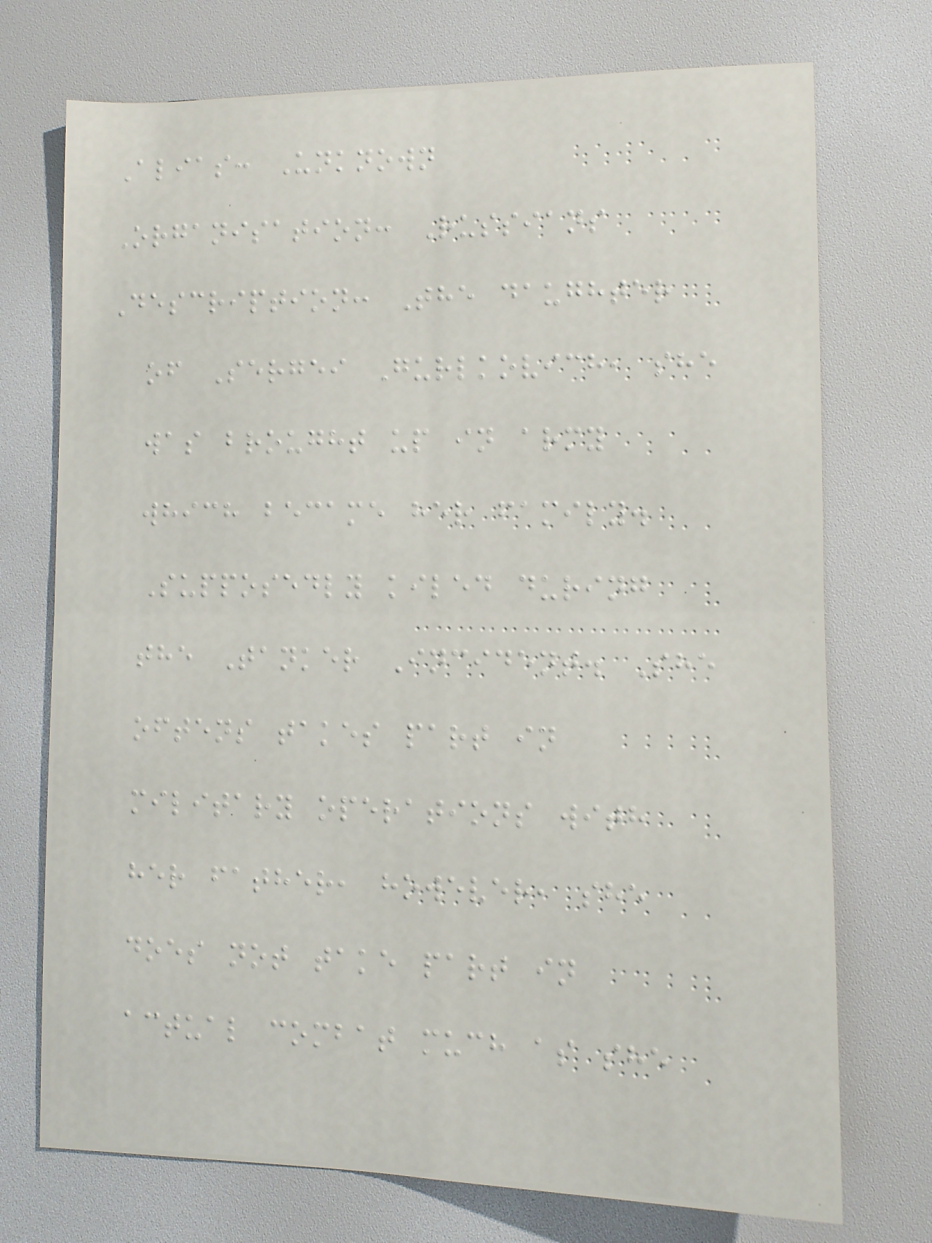Alias: Unknown
Organisation: Russians
Description: The daughter
of Sergei Gurlkovich, she
was brought up in army
which became her family.
Supposedly kiled during
the Tanker Incident. She
oftens takes part in
military operations with
her father, however, she
does not take part in
actual combat much as she
